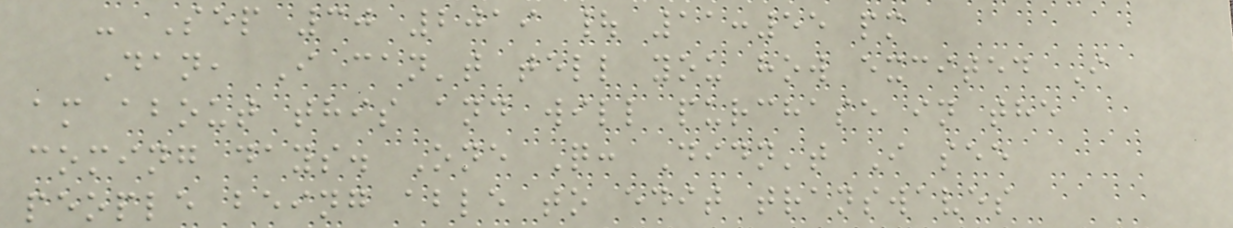- Sep 30 2019 | 11:55 pm
Dan, I can't tell you how excited I
am about this and will purchase in the
coming days. One Q: Didn't I see
people being able to edit transwaves
